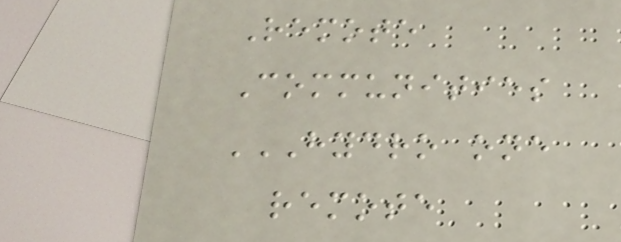Remote
Communities
HYDRO ONE
REMOTE
